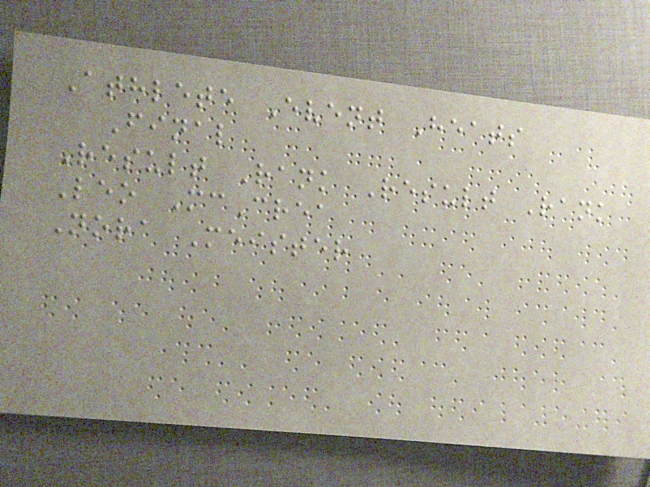Athlete Event Heats
Final
Result Rank Result Rank
Leo McCrea
Nora Meister
